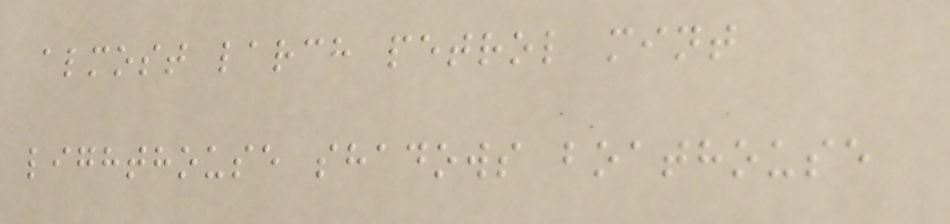almost larch petrol mint
lighthouse shadows boathouse
